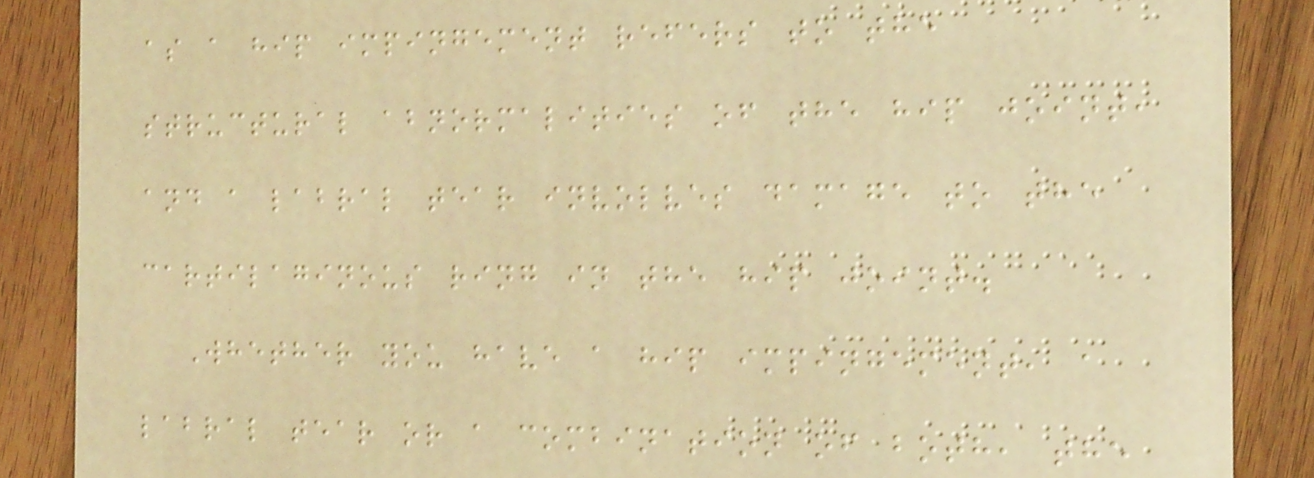as a hip impingement refers to the
structural abnormalities of the hip joint,
and a labral tear involves damage to the
cartilaginous ring in the hip joint.
Whether you have a hip impingement, a
labral tear or a combination of both, the
